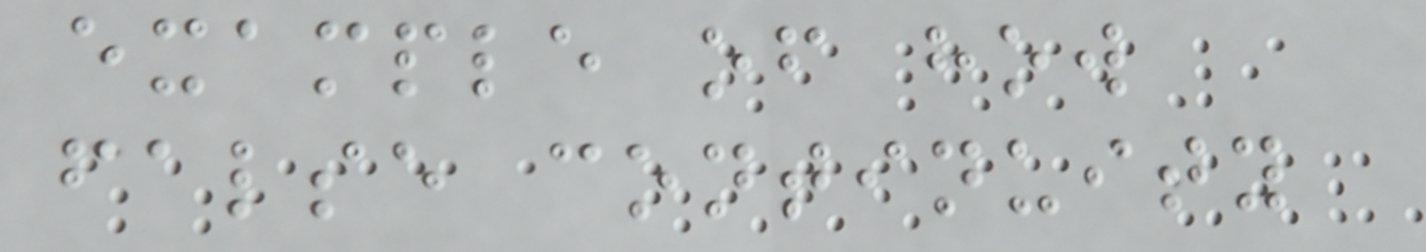example of how
false continuity
